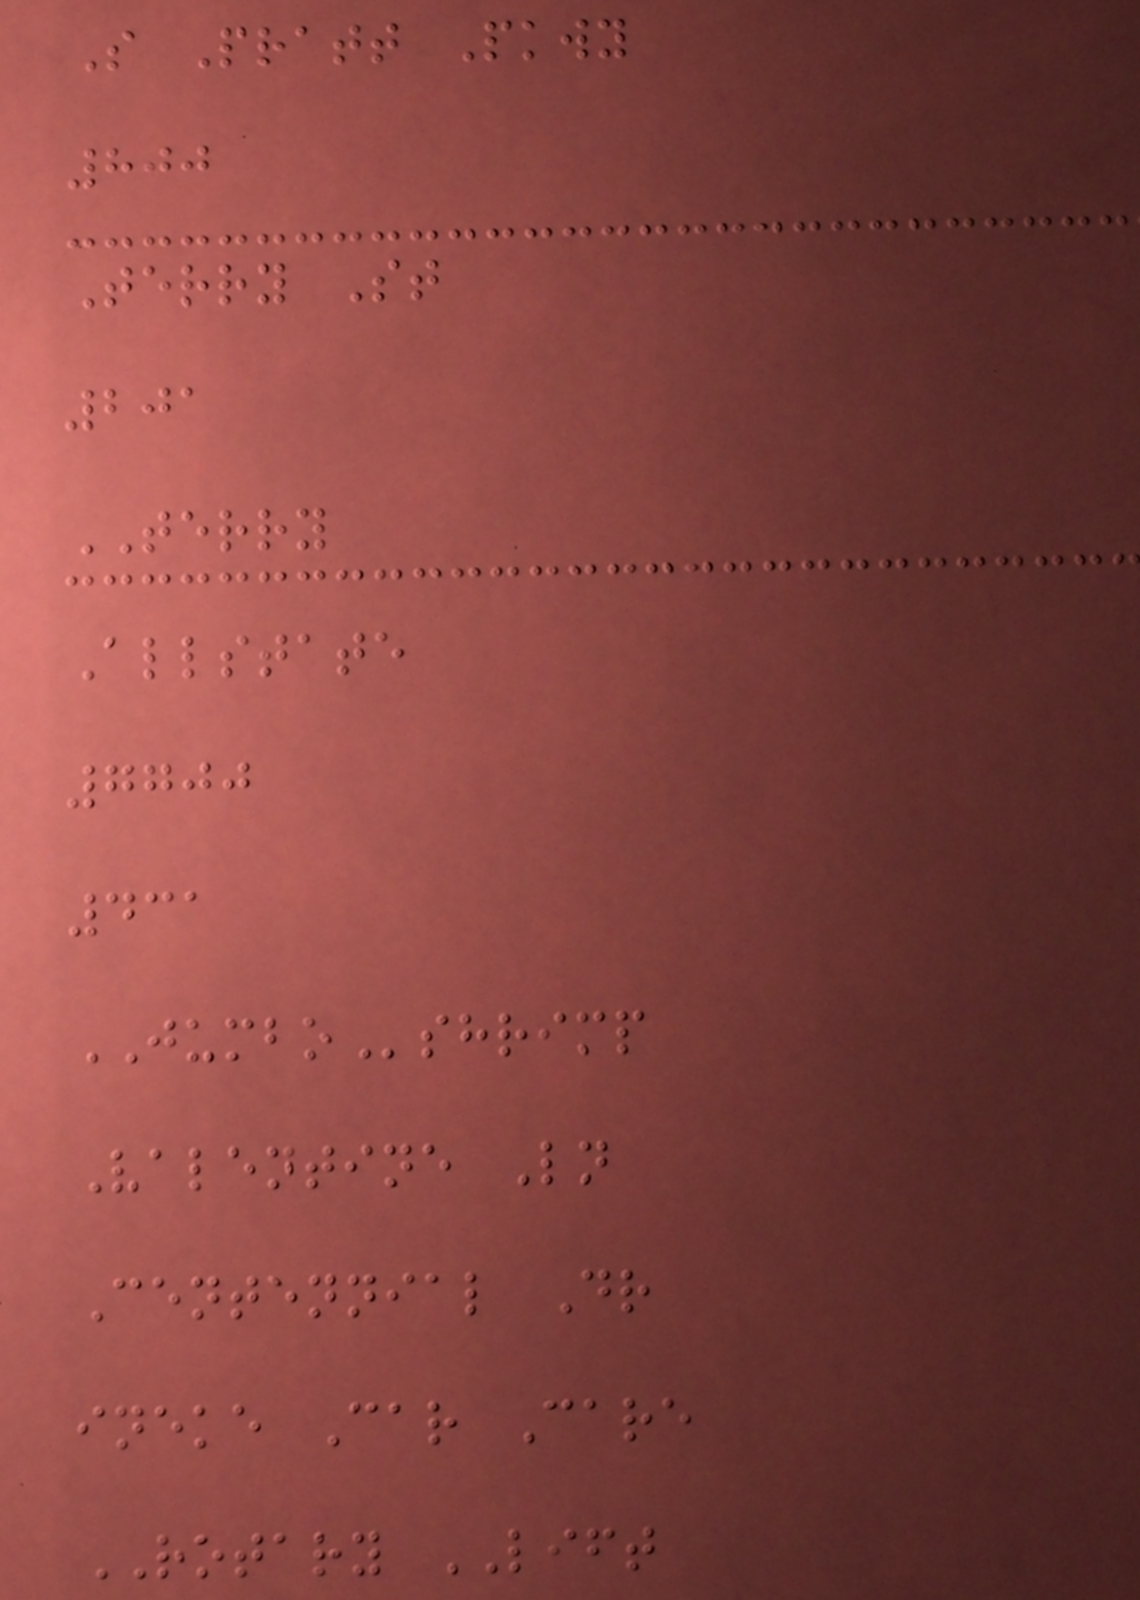S Pratt Pkwy
800
Terry St
201
TERRY
Allstate
7700
431
JUMBOshrimp
Valentine Ln
Centennial Dr
ineke Car Care
ROTARY LIFT
